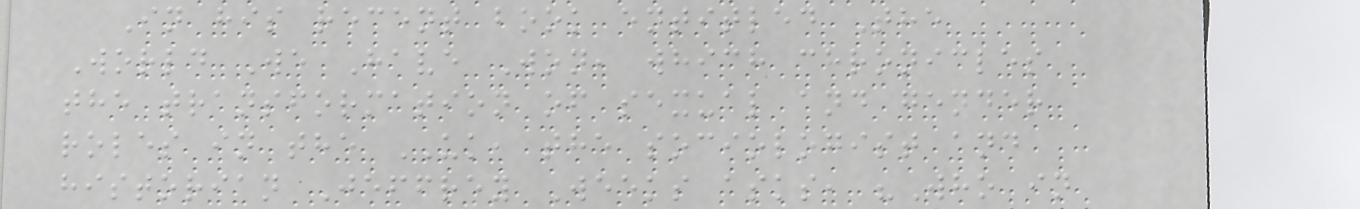In his recent book entitled The
World We Have Won, which chronicles
the transformation of sexual and gender
roles in the UK, the sociologist and
historian Jeffrey Weeks asks, "Who in
